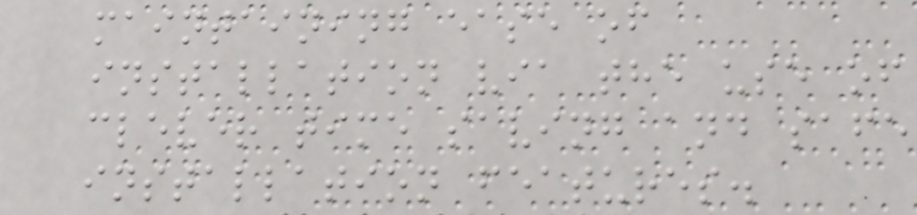maintaining ease of
installation via the use of
clever time saving and safe
installation features.
